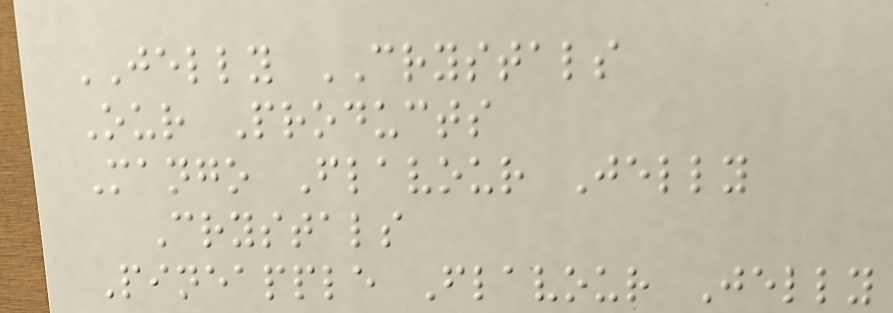JELLY CRYSTALS
Our Products
Mango Flavour Jelly
Crystals
Pineapple Flavour Jelly
